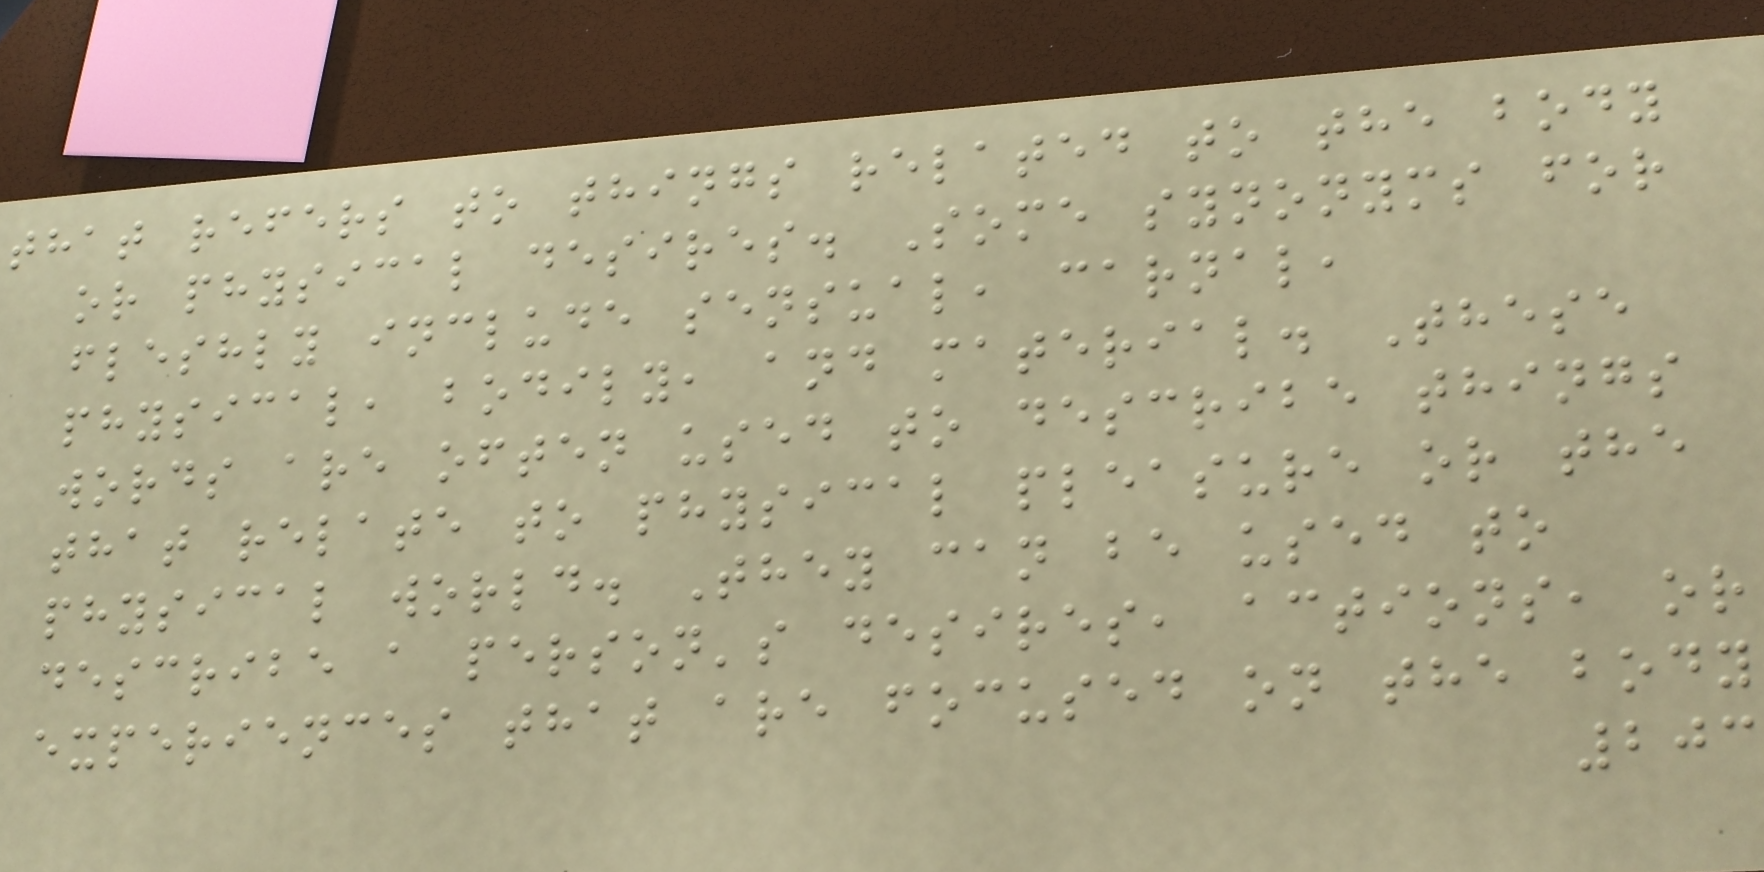that refers to things related to the body
or physical desires. Some synonyms for
fleshly include sensual, carnal,
physical, bodily, and material. These
words are often used to describe things
that relate to physical pleasure or the
physical world. They can be used to
describe a person's desires, actions, or
experiences that are focused on the body
203
